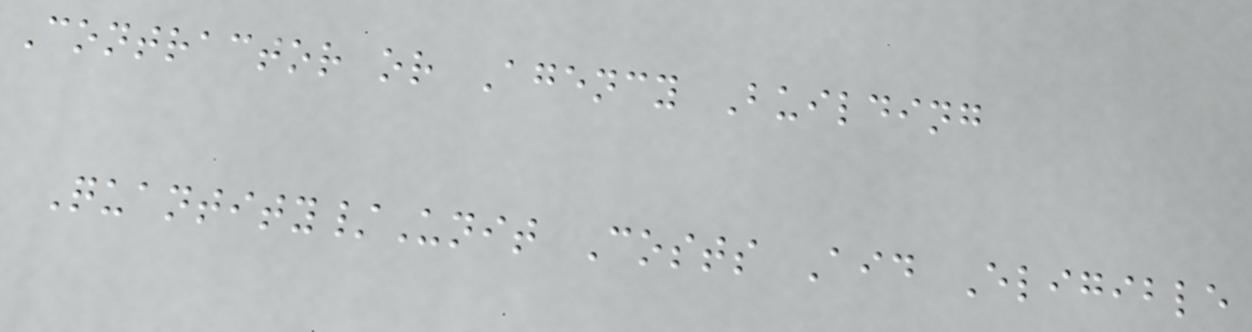Contractor or Agency Building
Quantity/Unit Costs Aid Eligible
